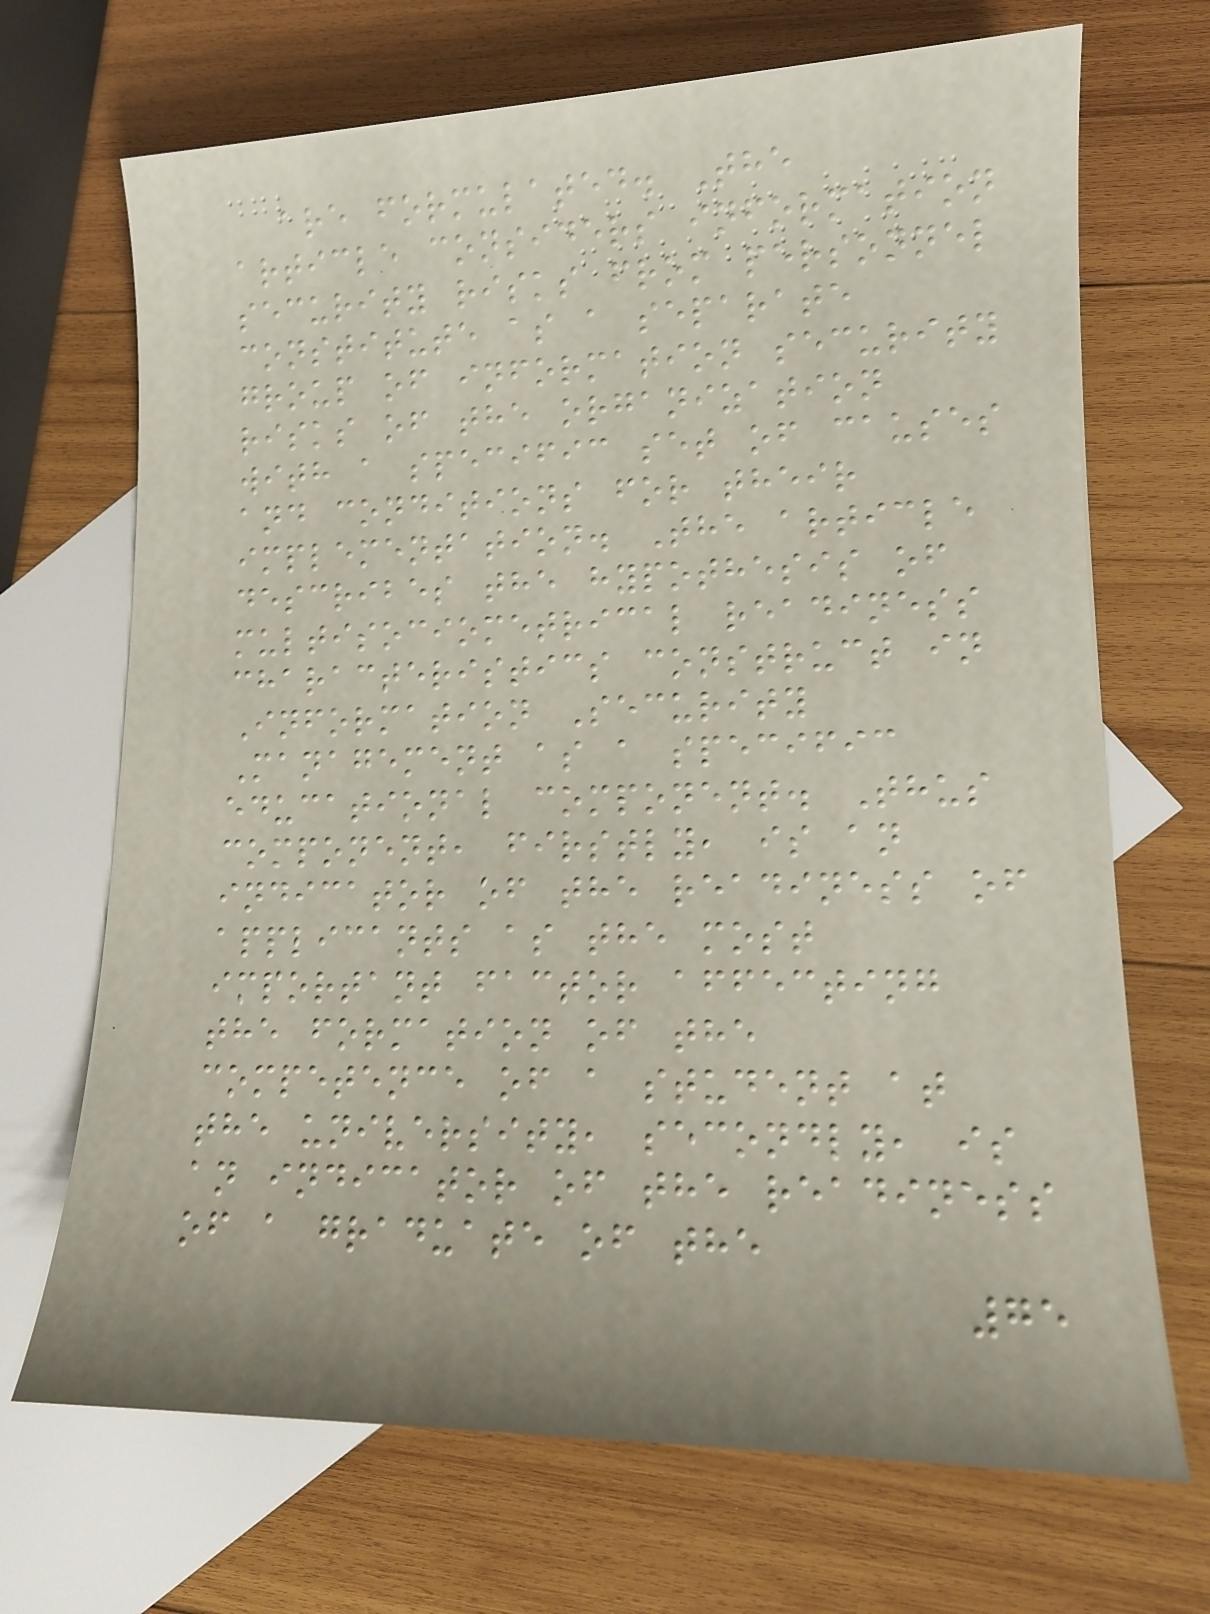are formulated. The
article considers information
security risks from personnel
constitute as a separate
group of information security
risks of the organization
with a specific set of causes
and conditions for their
implementation. The article
describes the hypothesis of
multisociometrical readiness
characteristics construct in
Information Security
Management as a specific
educational component. Thus
component, firstly, is an
indicator of the readiness of
applicants as the most
important factor affecting
the formation of the
competence of a student at
the university, secondly, is
an indicator of the readiness
of a graduate of the
75
